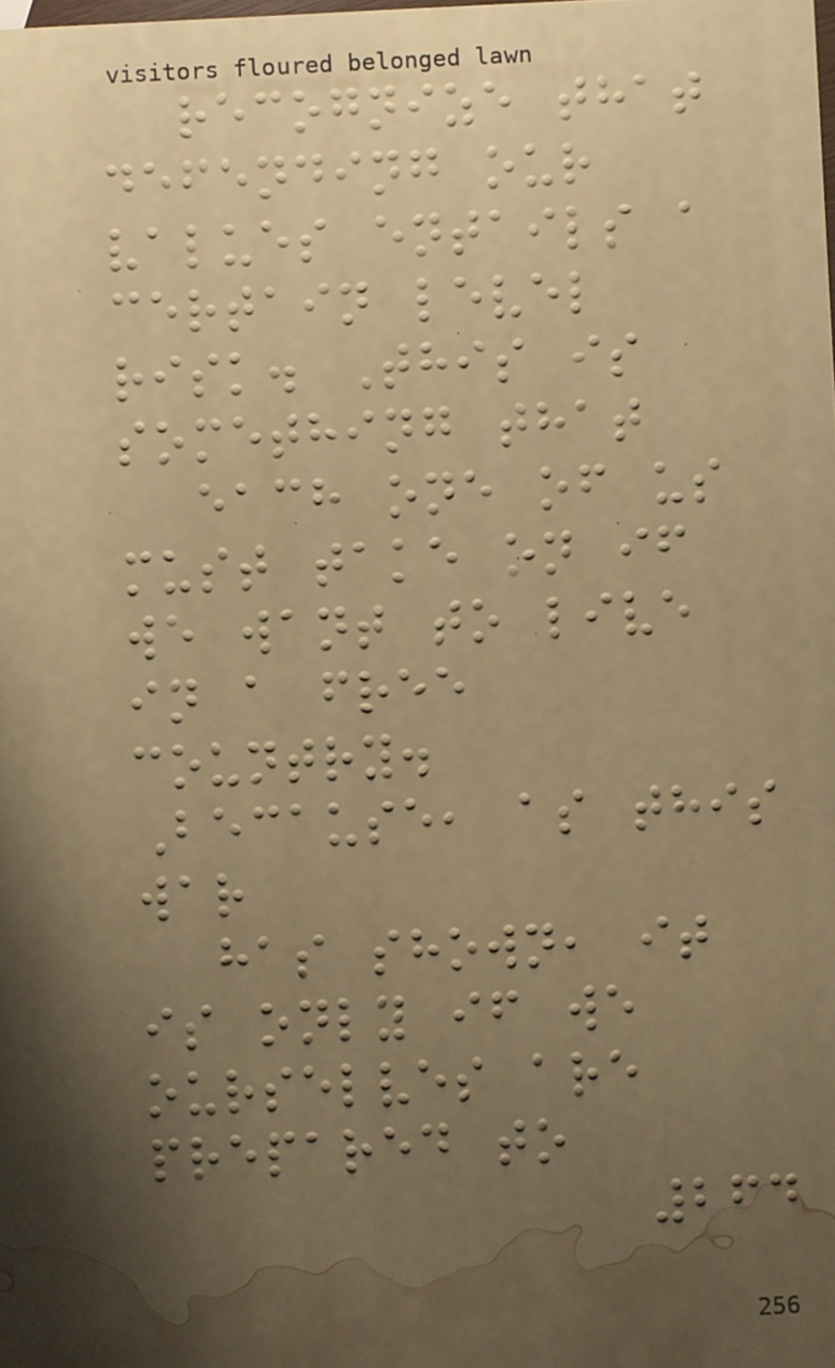recognize that
defending our
values entails a
certain level
risk. This is
something that
each one of us
must take on if
we want to live
in a free
country.
Because, as this
war
has shown, it
is only if we
ourselves are
prepared to
264
